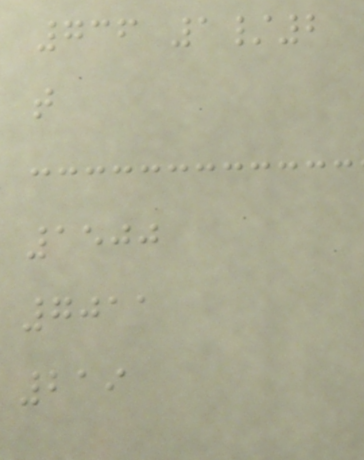736 1/2
t
1500
7011
219
